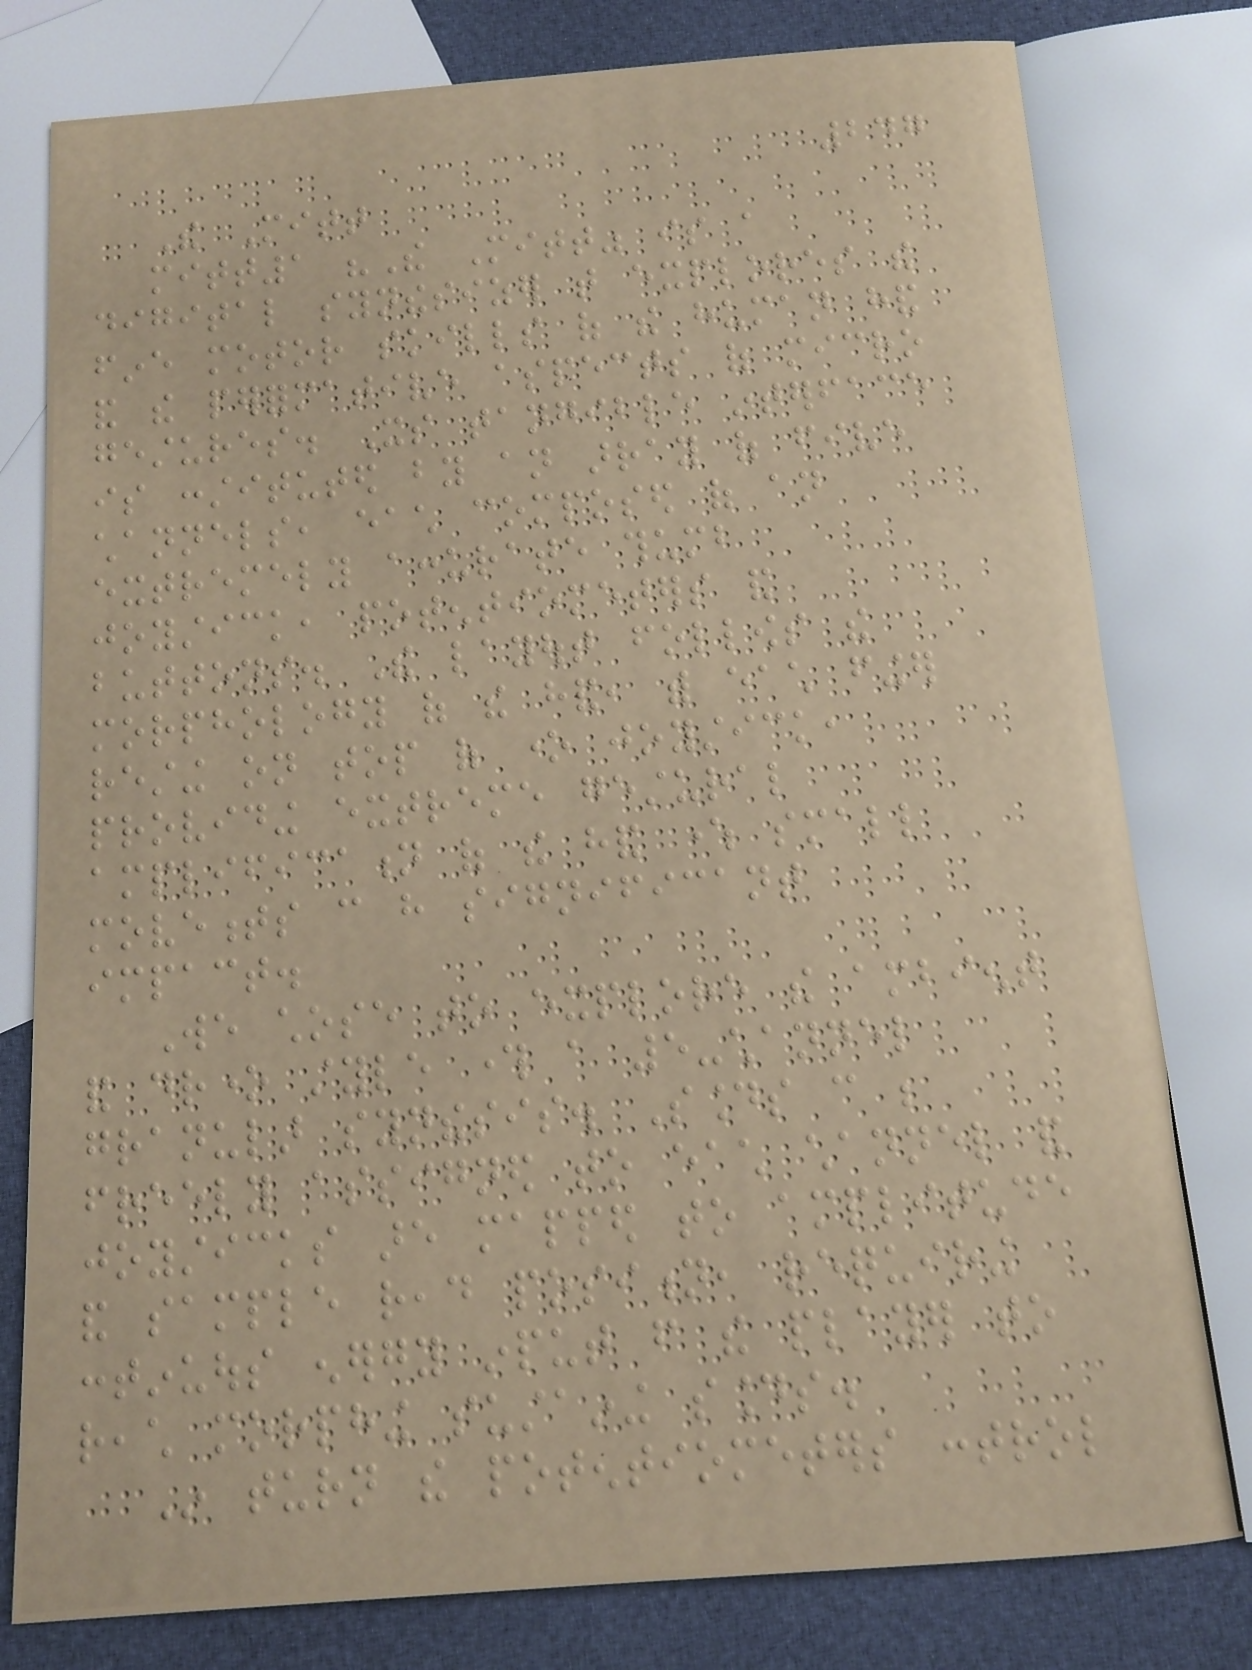247
The Mitt
mitt1 "The Mitt" is a
digital synthesizer that explores the
fine motor skills of the human hand
and the performative aspects of micro
gestures. Its tangible interface
is constituted by an array of five
channels, each composed of an
extremely accurate thumb
joystick, potentiometers and
buttons. The layout follows the
morphology of the hand, with each finger
resting on top of one joystick,
providing extreme gestural
amplification of the hand where small
movements can have significant
impact.
We chose to explore the ambient
and drone style through a 5-channel
granular synthesis. Sounds can be
freely assigned to each channel and
joysticks are mapped to amplitude
and sample read position, requiring
continuous energy input from the player to
reach morphing sustaining sounds.
In turn the potentiometers control
